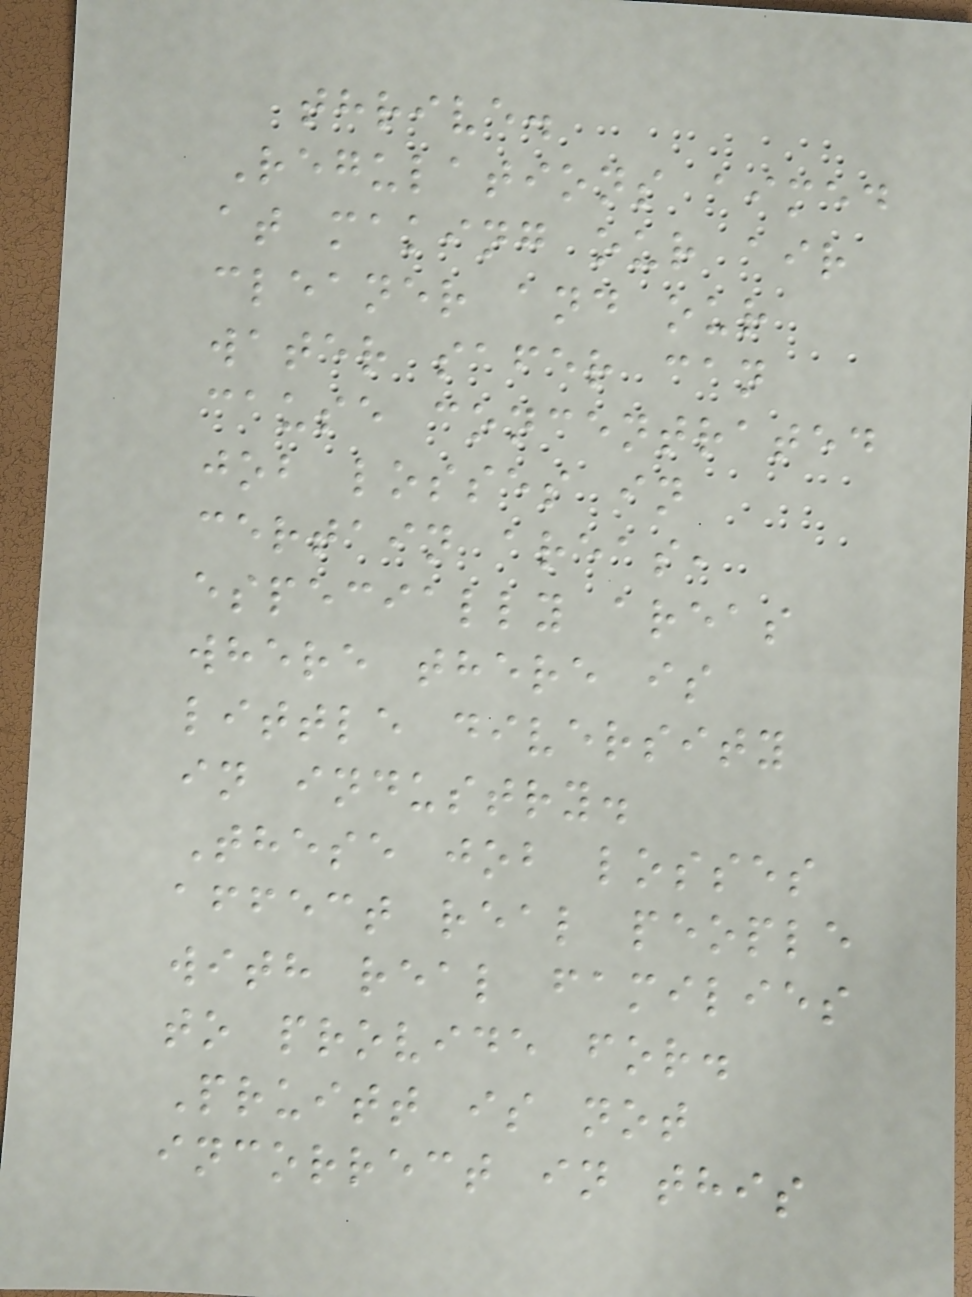thrive.
Regulations aimed
at making our air
cleaner and our
water safer can
cause concentrated
job losses in
certain areas,
especially areas
where there is
little diversity
in industry.
These job losses
affect real people
with real families
to provide for.
Pruitt is not
incorrect in this
